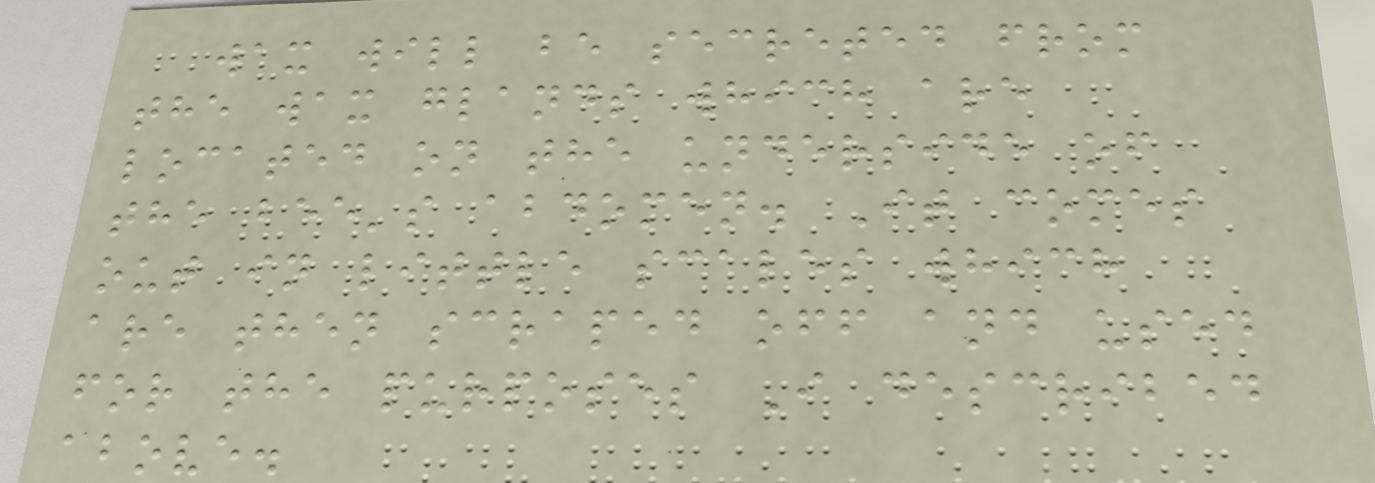wax will be secreted from
the wax glands which are
located on the underside of
the bee's abdomen. It comes
out in little scales which
are then scraped off and used
for the purposes I described
above.
